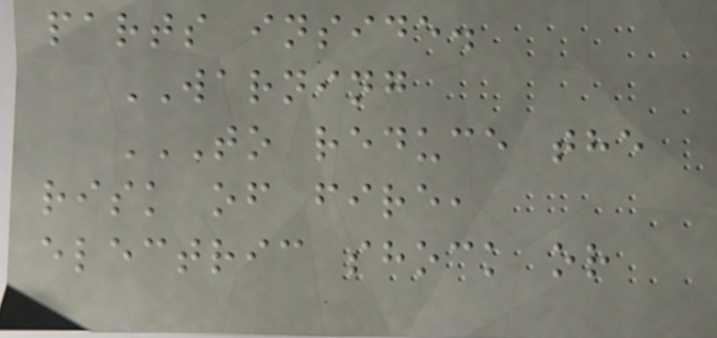parts inside.
WARNING
TO REDUCE THE
RISK OF FIRE,
ELECTRIC SHOCK OR
